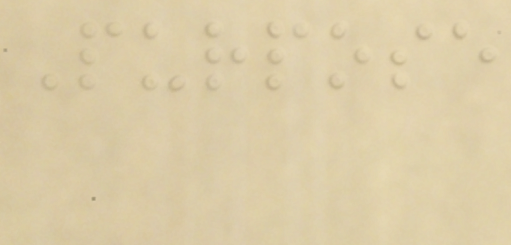Purpose
